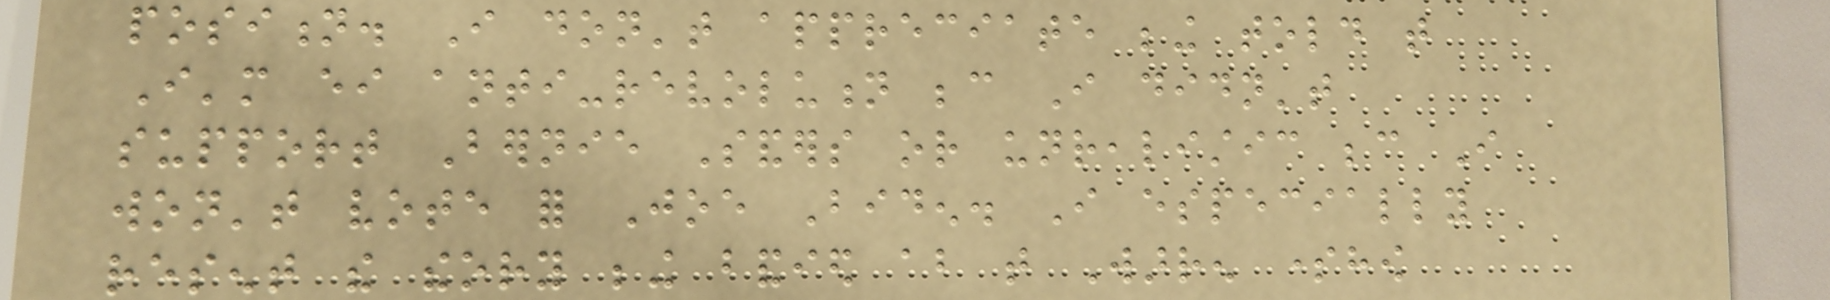position. I don't appreciate being told that
I'm either anti-revolution because I didn't
support Bernie Sanders or unrealistic because I
won't vote for Joe Biden. I especially
resent the theory being bandied about that Warren somehow
